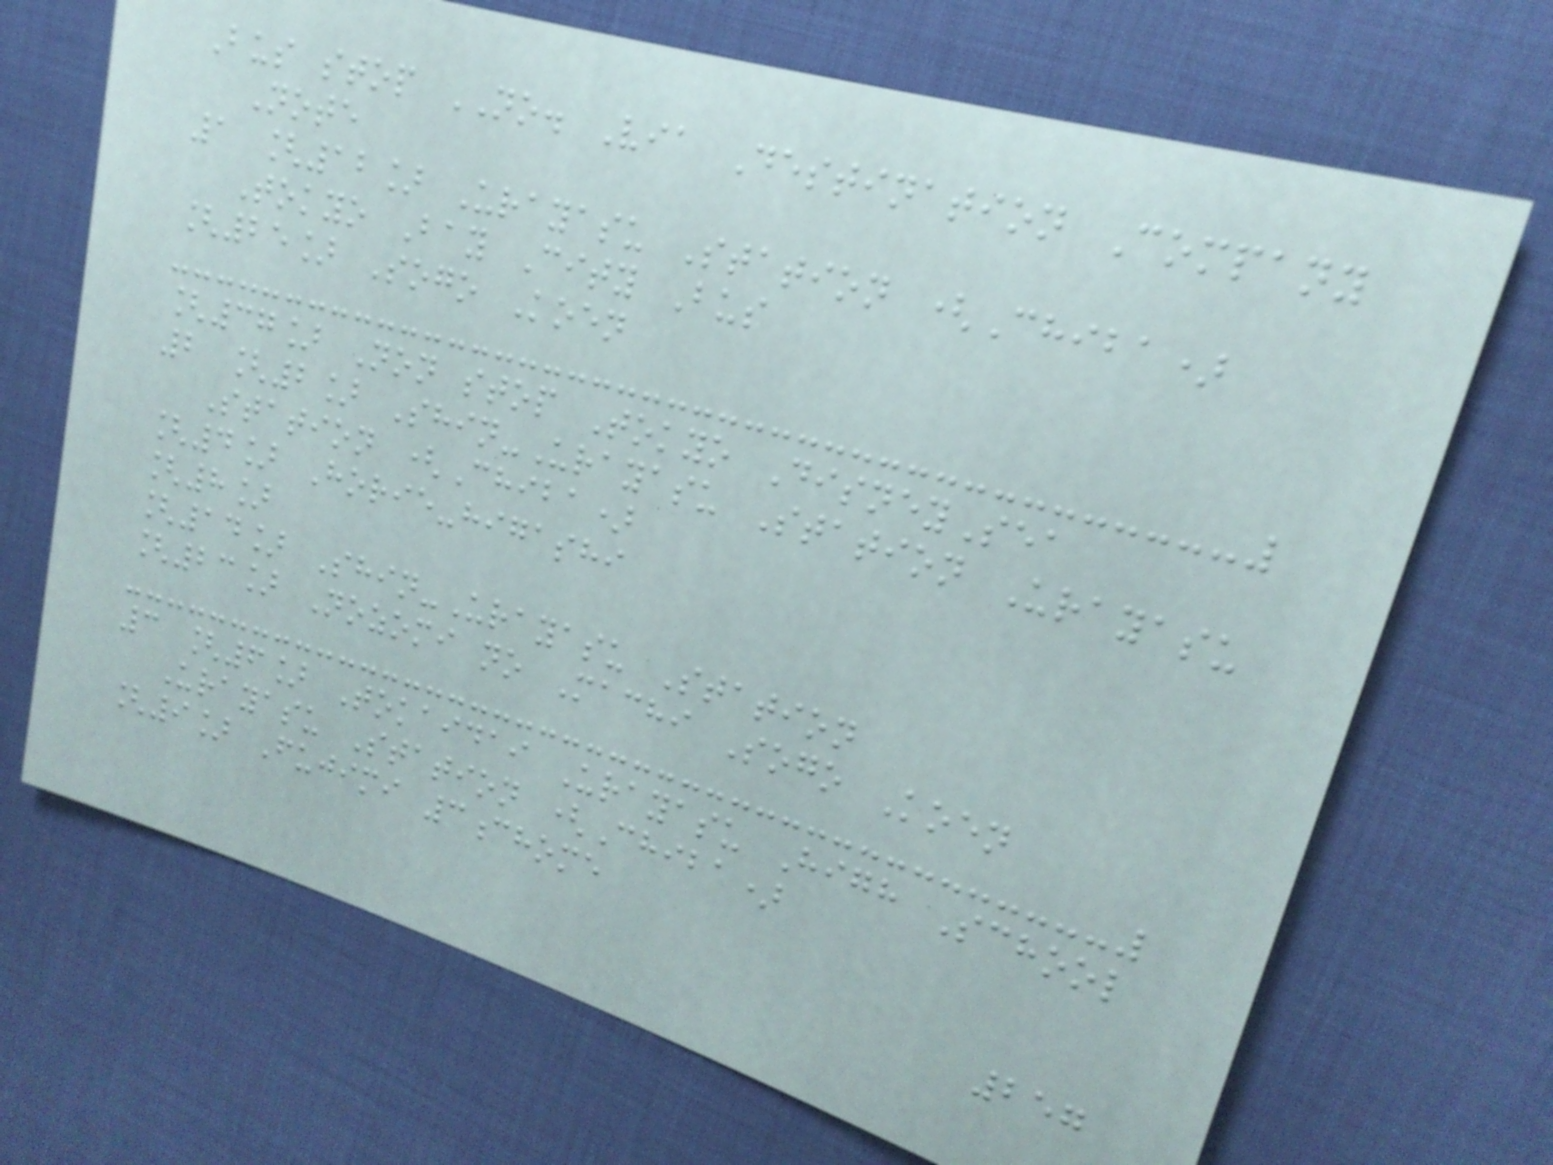Bus stop NO. Via Destination Company
Note
1 [12] Urayasu Station (Chiba)
Tokyo Bay City Bus
[25] Sogo Koen
[37] Non stop Tokyo DisneySea
2 [2] Shin-Urayasu Station Urayasu
Station (Chiba)
[4] Horie-higashi
[8]
[14] Shin-Urayasu Station
[23] Nozomi no Machi Sogo Koen
3 [6] Tokaidai Urayasu High School
Urayasu Station (Chiba)
[9] Fujimi 3chome
257
